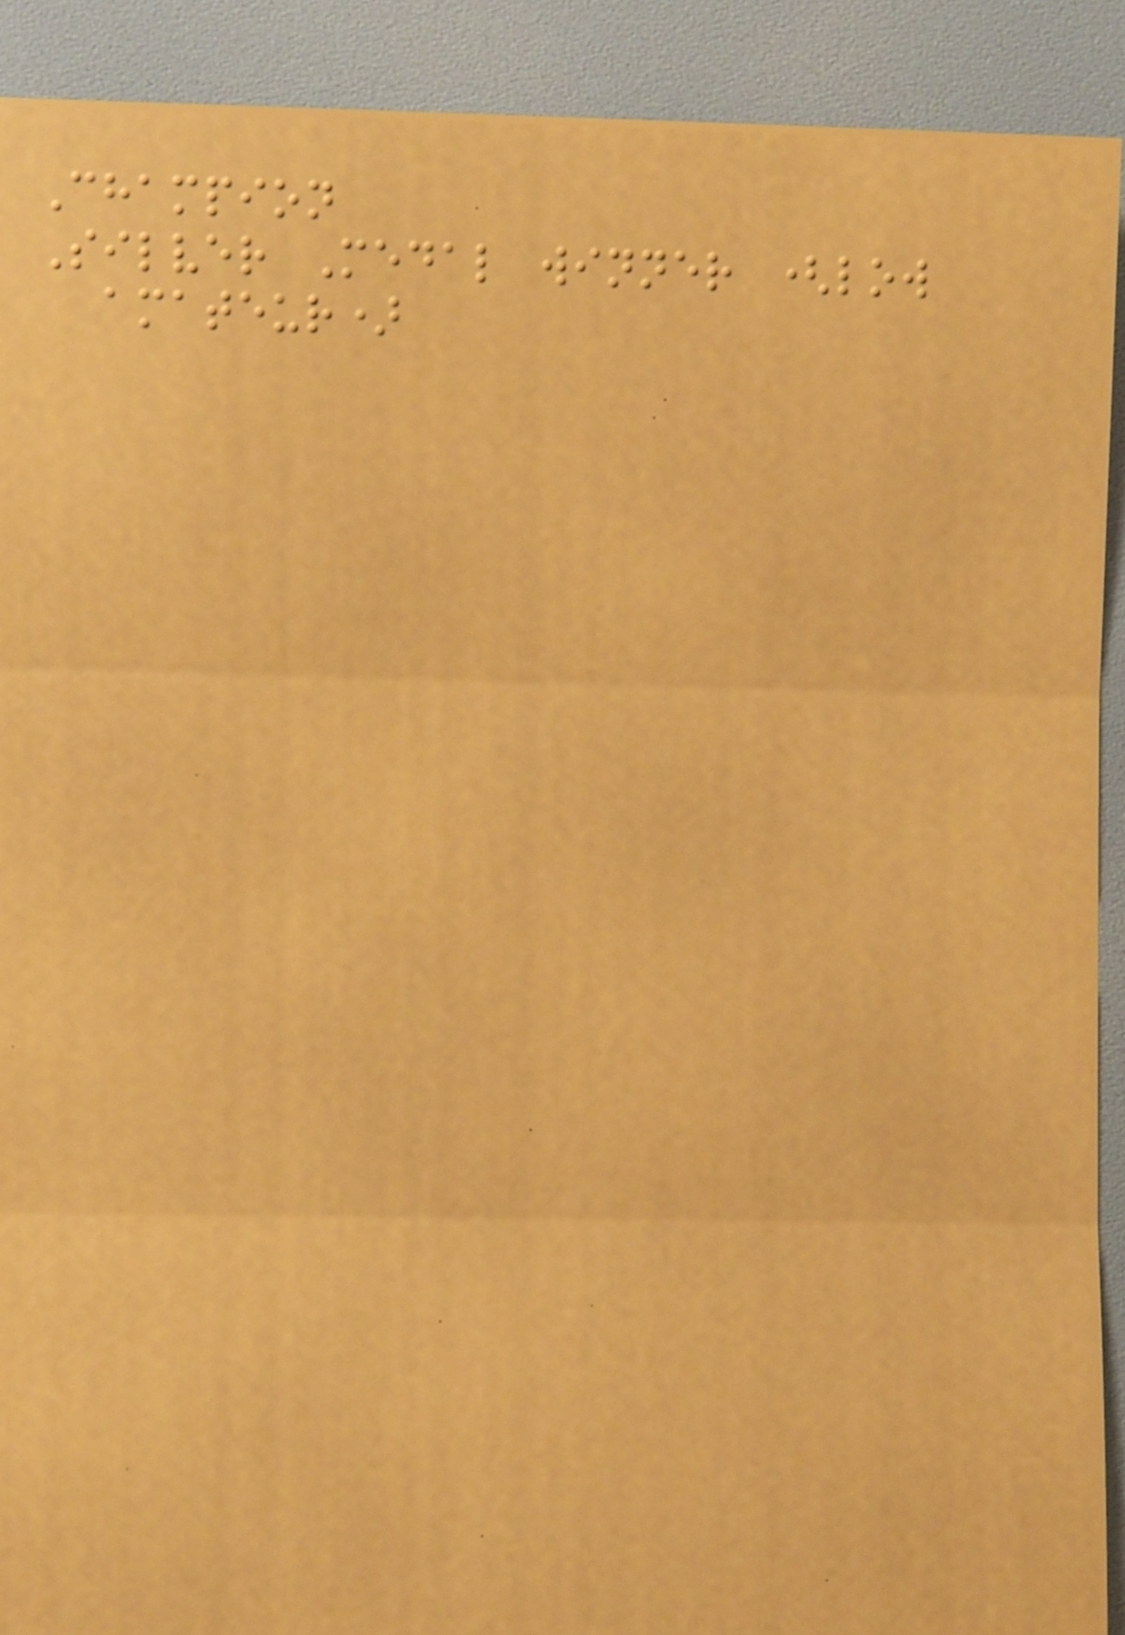Champion
Silver Medal winner (low
amateur)
